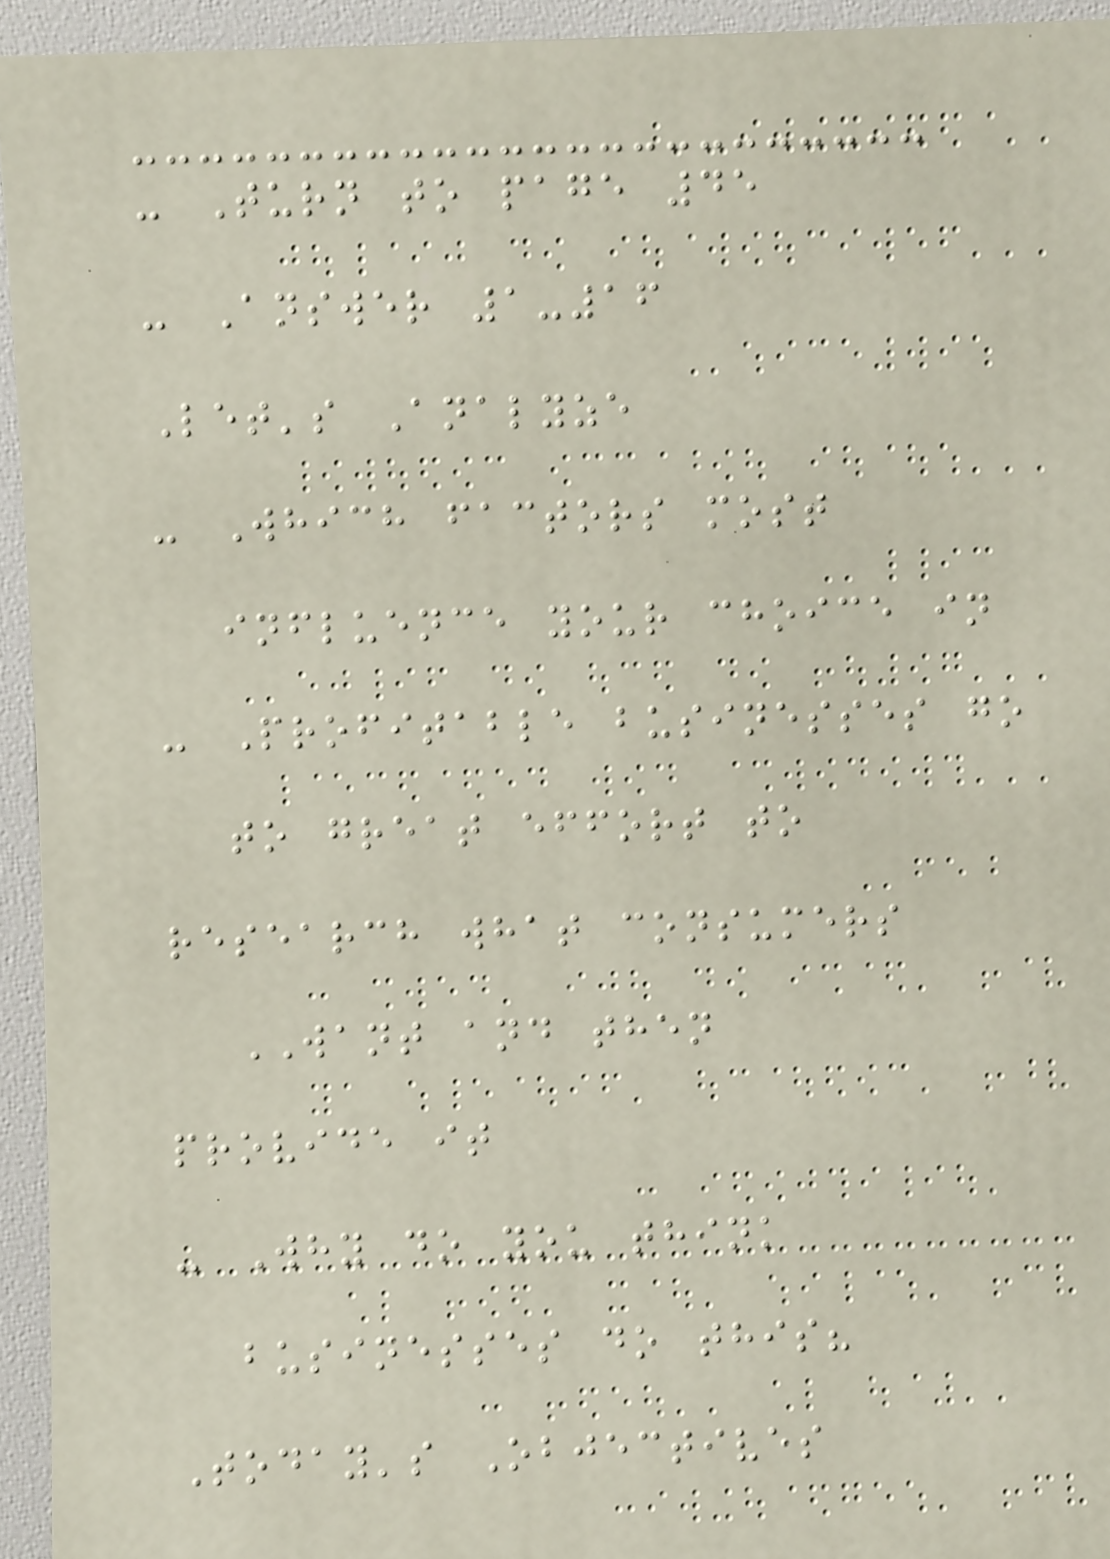- Turn to page 45
- Answer 1-16
Let's Analyze
- Which factors most
influence your choice in
- Profitable businesses go
to great effort to
research what consumers
WANT and then
provide it
- Why do you think
businesses do this?
Today's Objectives
